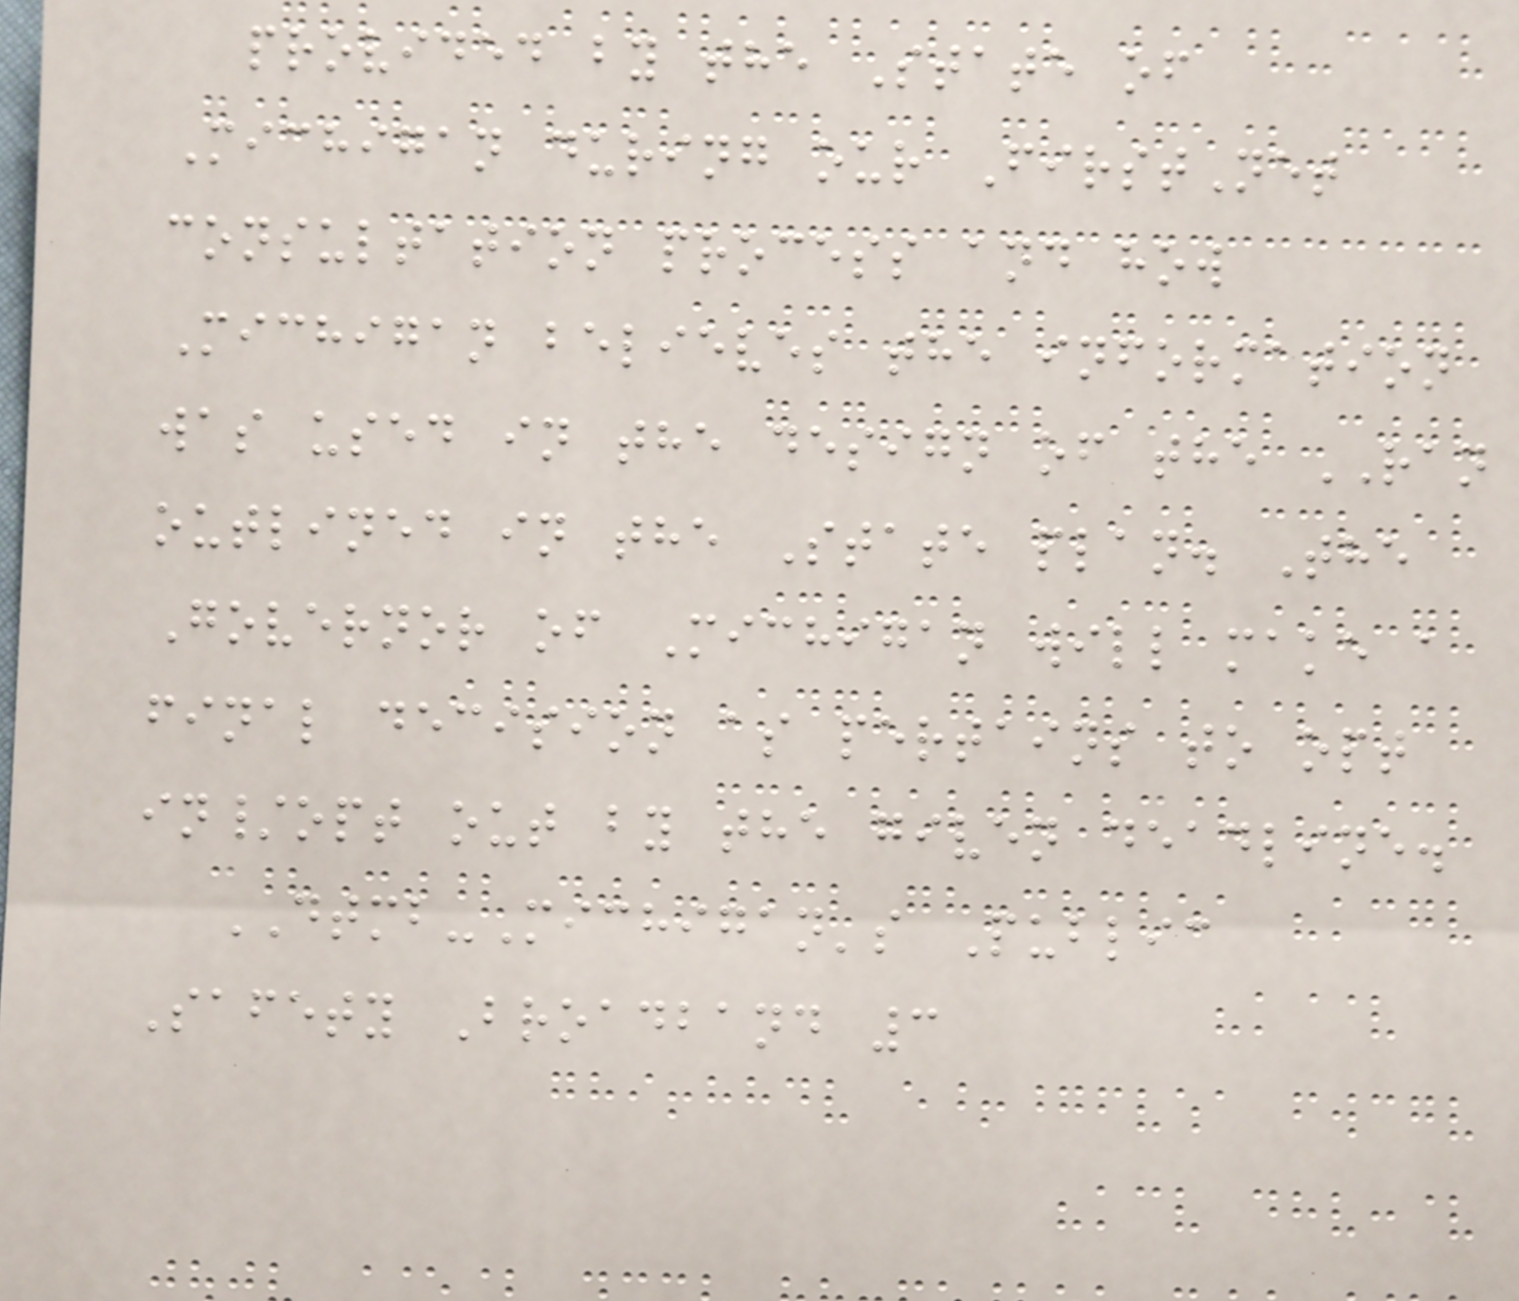provided by the State of
Michigan during our FirstNet
consultation process and how
Michigan believes the information
was used in the design of the RAN
outlined in the State plan. The
Governor of Michigan will make a
final decision as pertains to opt
in/opt out by the given deadline.
DTMB-Michigan's Public
Safety Broadband 3
